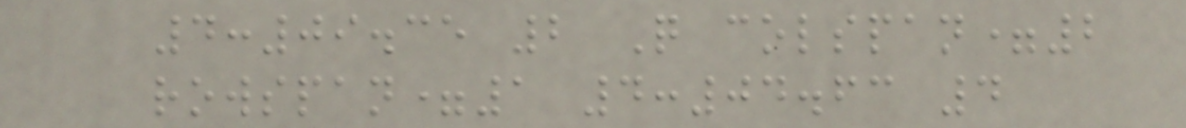4:09.35 2 Q colspan=2
rowspan=1 4:04.63 4
